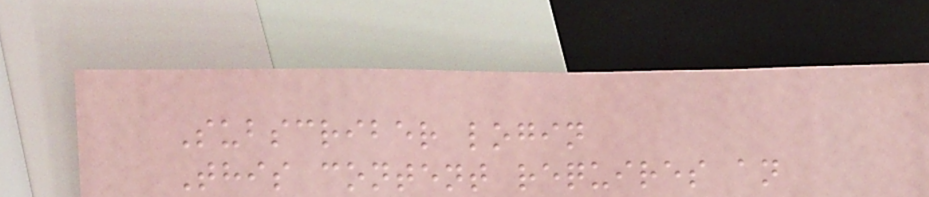Subscriber login
This content requires an
